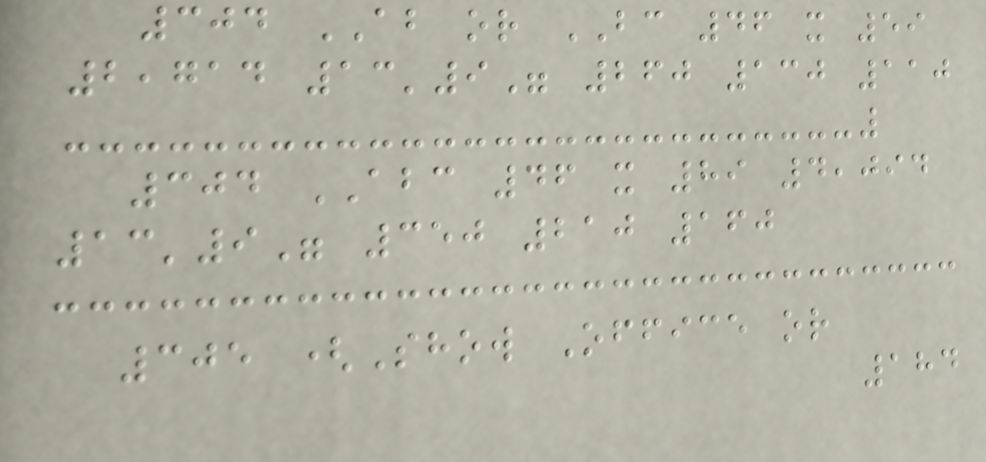304 AB or BC 46 x 59
2,714 13'9" 260 130 110
304 ABC 46 x 89 4,094
13'9" 350 210 160
305 (Show Office or
184
